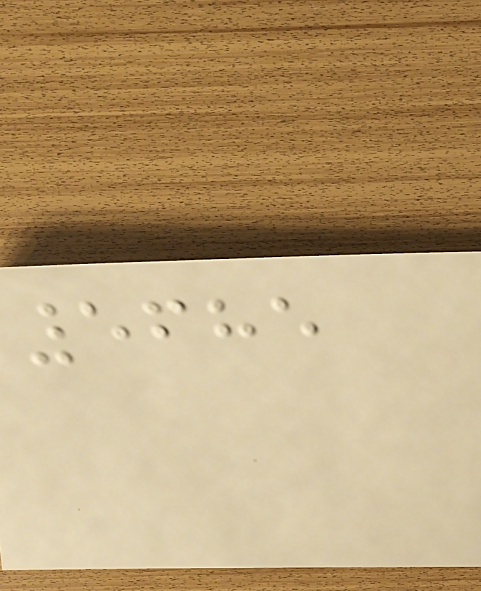5685
